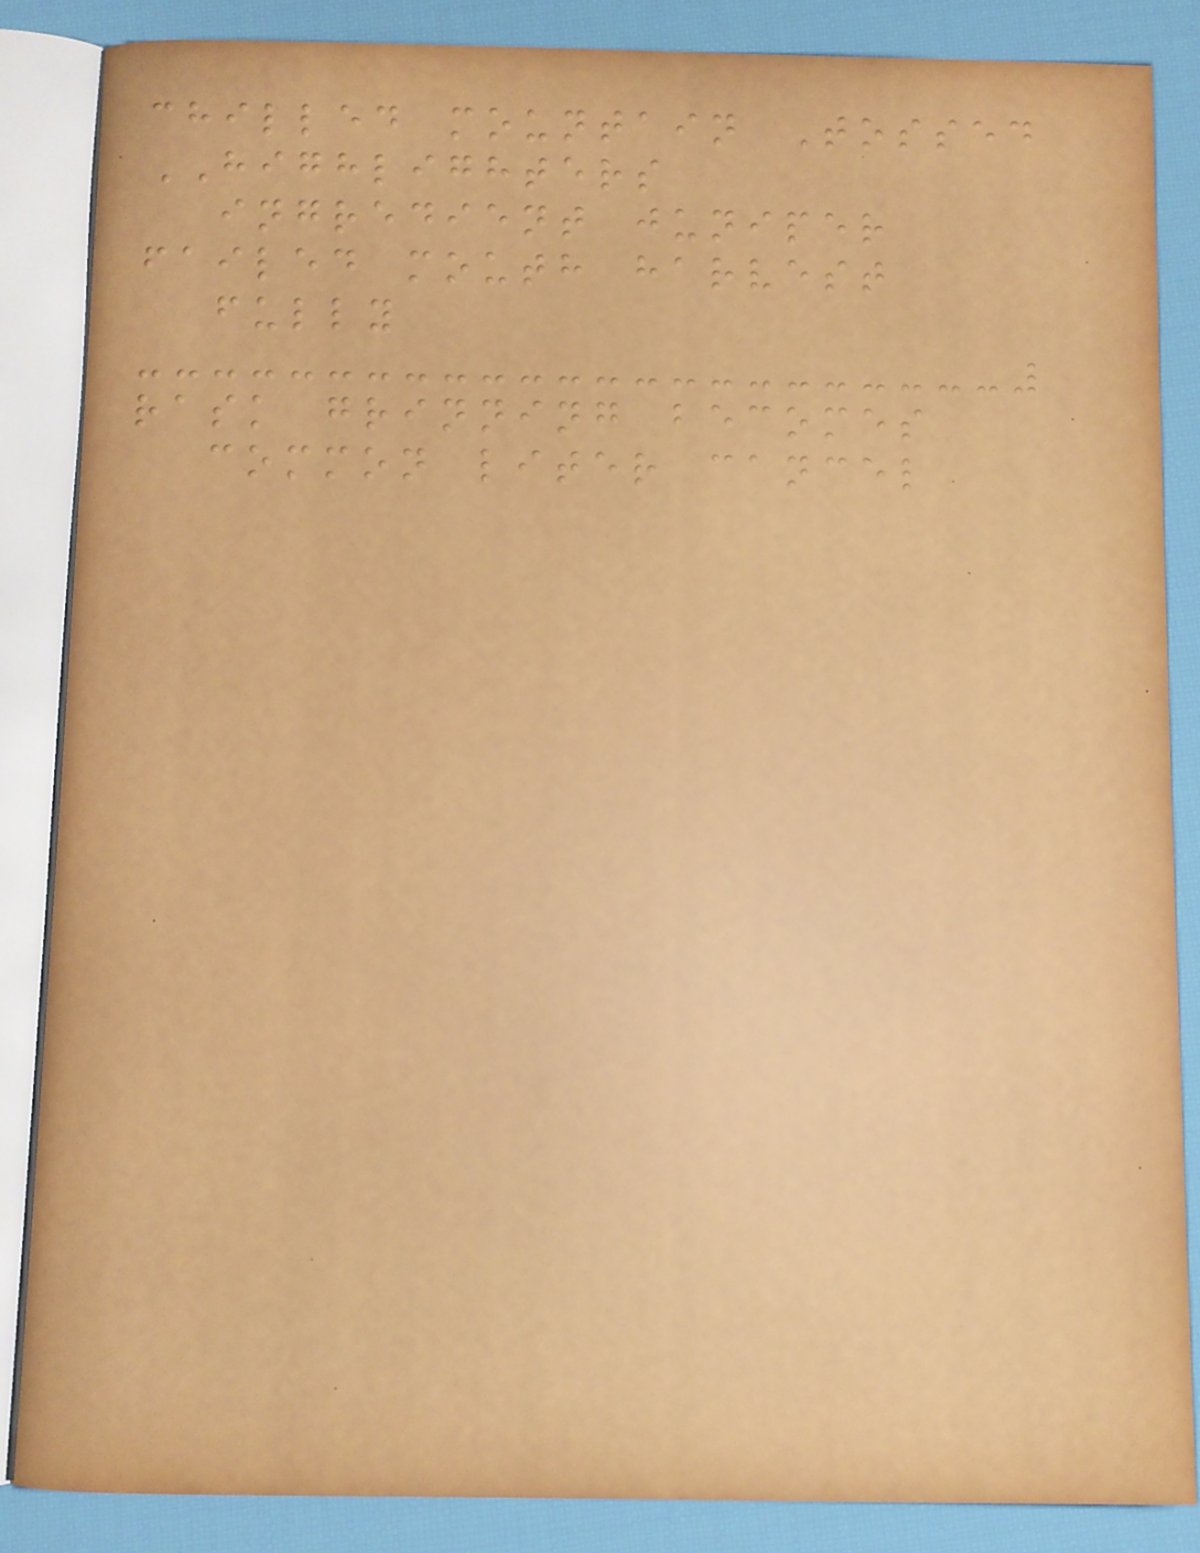chilled mountain Tossed
HIGHLIGHTERS
ingredient juniper
failed mouth harvest
fully
rask grinning becomes
common liter cancel
